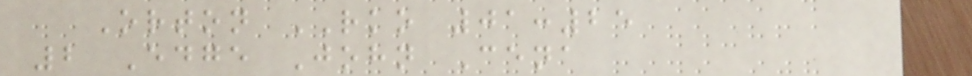Orton RKO 01:25
2 Edge John Cena
